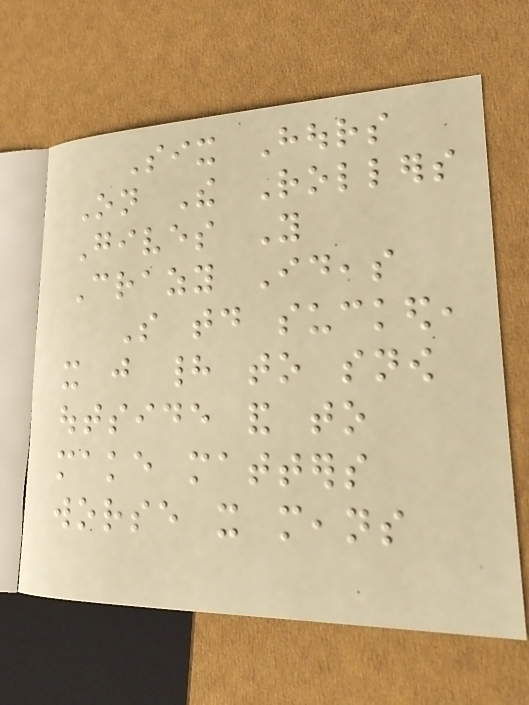Six Hours
On The Rollers
Gives You
Crazy Ideas
So today sucked,
it just had to snow
outside and to
make matters
worse it means
